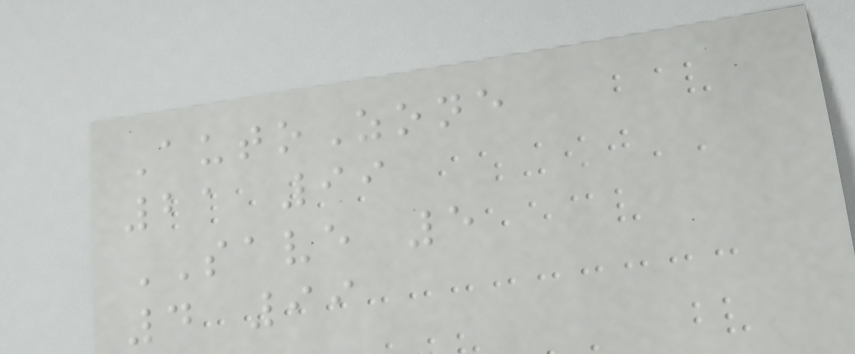AutoZone
21 99
SAVE 5
4 99
